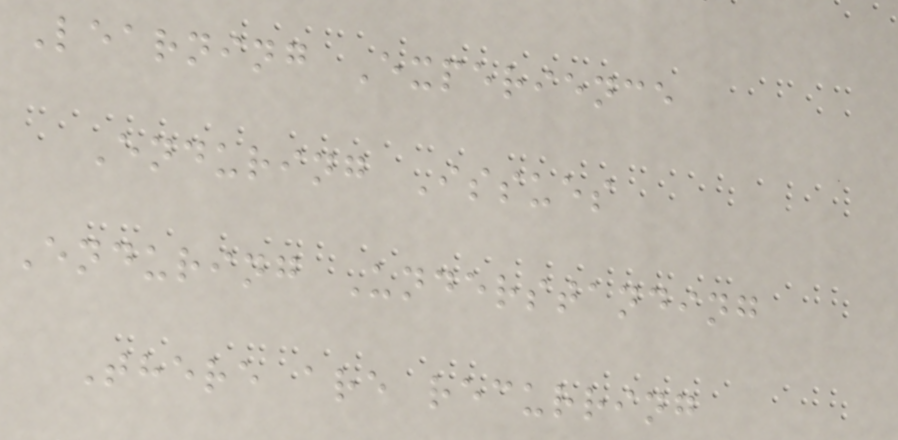Learning Experience
Enduring Issues
Enduring Understanding
There are recurring
